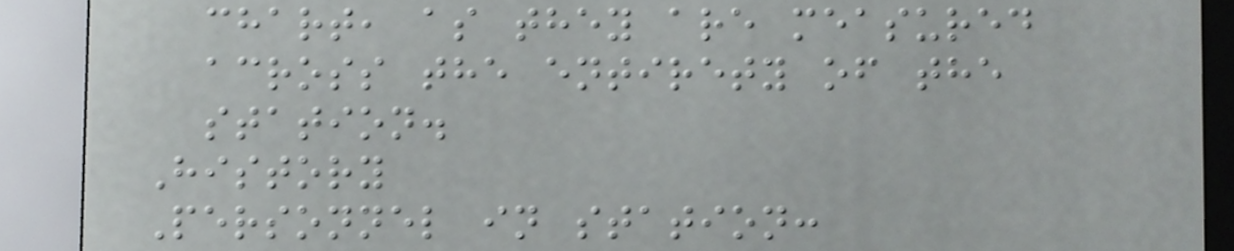chart, as they are measured
across the entirety of the
station.
History
Personnel in station:
